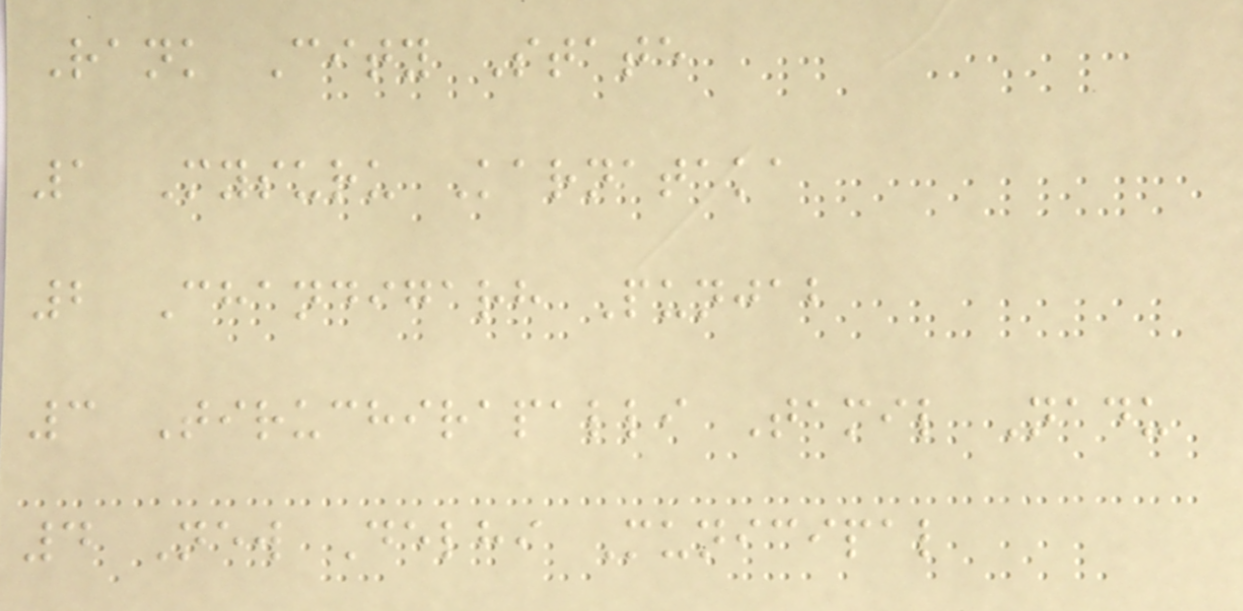Rank City State
1 Mysuru Karnataka
2 Chandigarh Punjab
3 Tiruchirapalli Tamil Nadu
4 New Delhi Municipal
